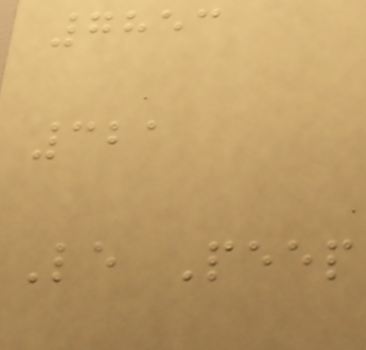7853
321
Le Peep
